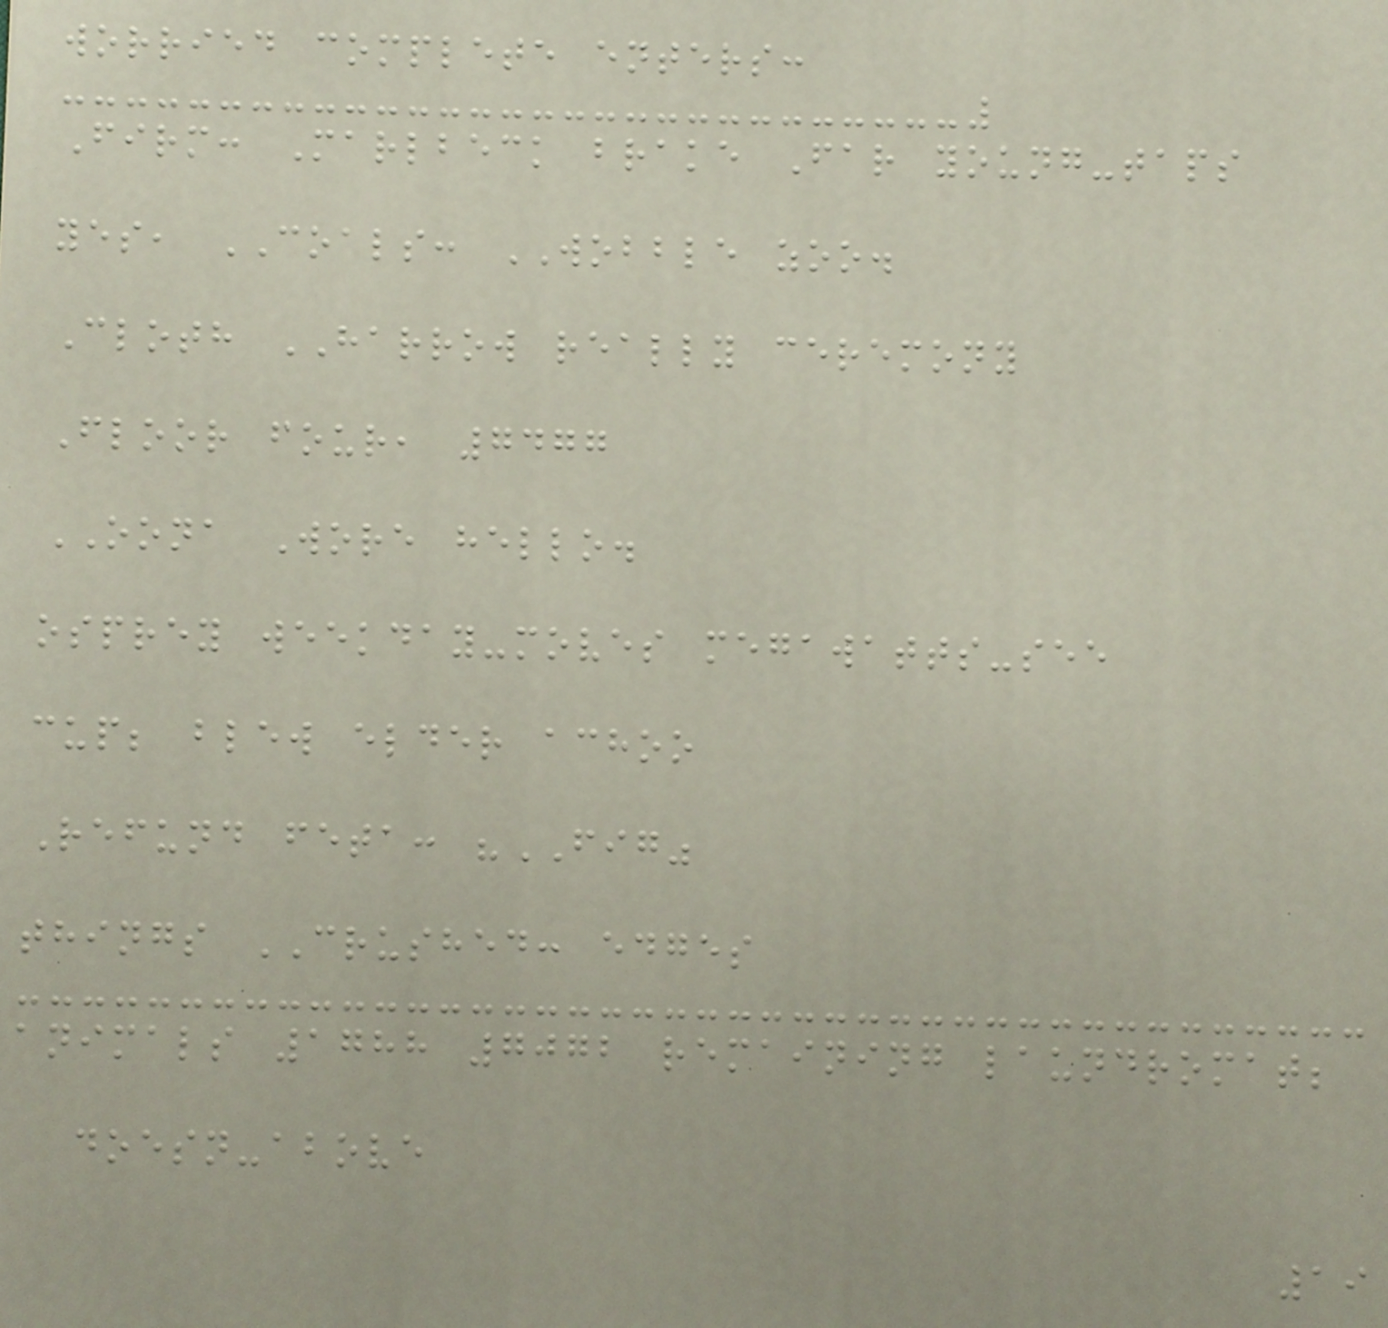worried complete enters:
Firm: Marlbeck brake Far young-taps
yes, COALS: WOBBLE zoo.
Cloth HARROW really ceremony
Floor four, 7477
OONA Wore hello.
osprey weekday-moves megawatts-see
cup; blew elder achoo
Refund feta: "FIG"
things CRUSHED: edges
animals 1788 7072 remaining laundromat;
doesn-above
19
